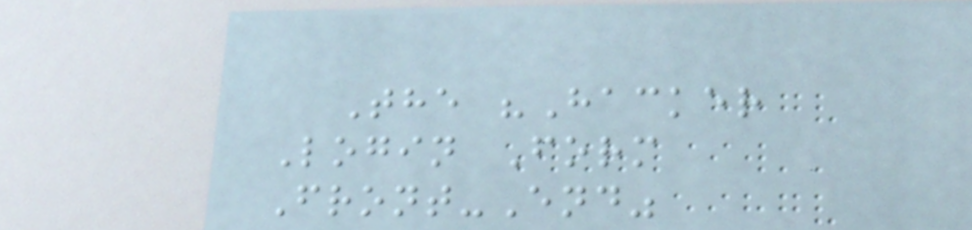The "Hacker
Login Form
Front-End"
